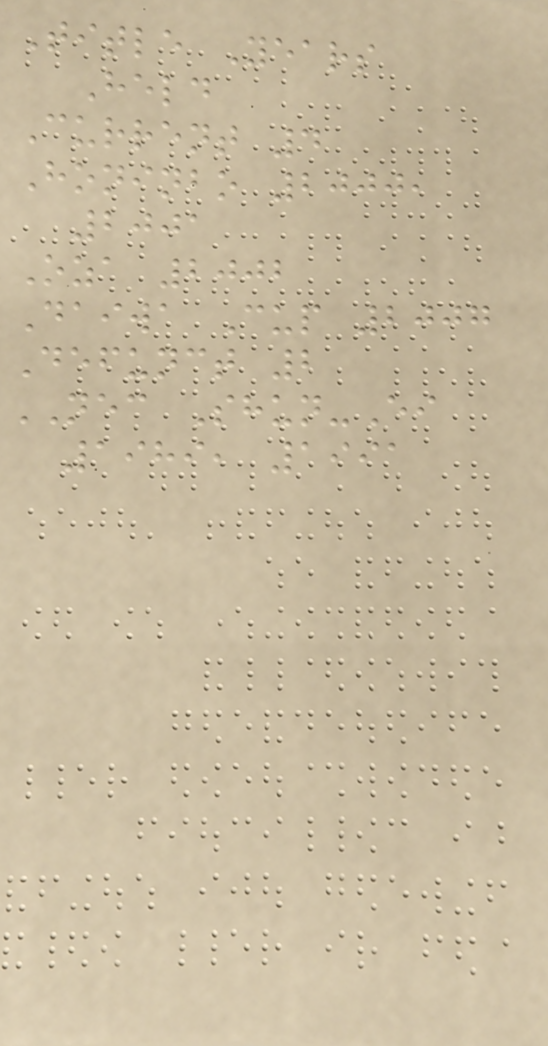Title Years
Held
Current 4
Honinbo 2000,
2001
Oza 2002
Daiwa Cup 2007
Defunct 2
NEC Shun-Ei
1989, 1991
